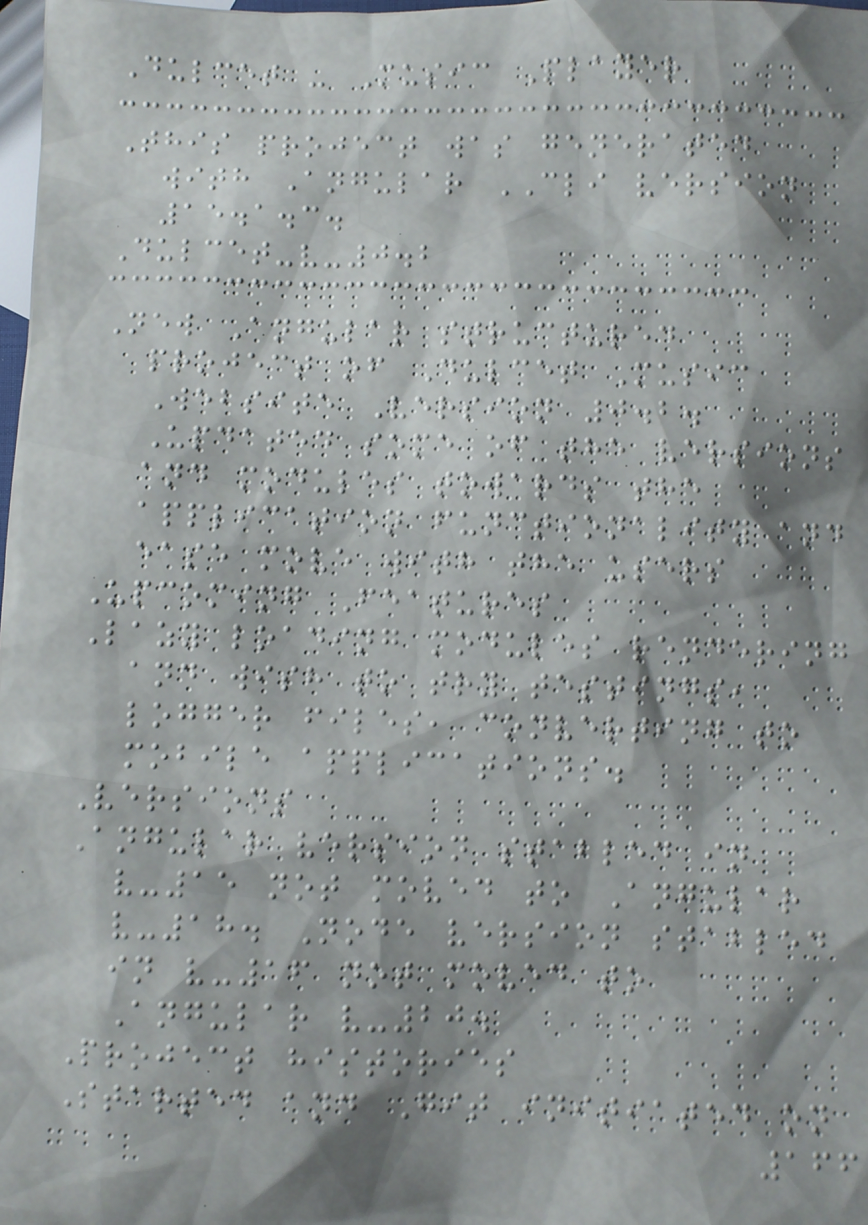Dulcet - Music Player
This project was generated
with Angular CLI version
15.1.3.
Dulcet-v-0.2
New Angular structured
project of Dulcet Music
Website Version 0.2.
Updated some of the versions
and modules towards the
application functionality and
ease move with the users
Upcoming Features
Lazy loading modules rendering
and wish to try testings,
logger files, converting to
mobile applications.
Versions
Angular version stabled in
v-15 not moved to Angular
v-18. Node version stabled
in v-16 not moved to
Angular v-20.
Project histories
Started and Git initiated on
166
